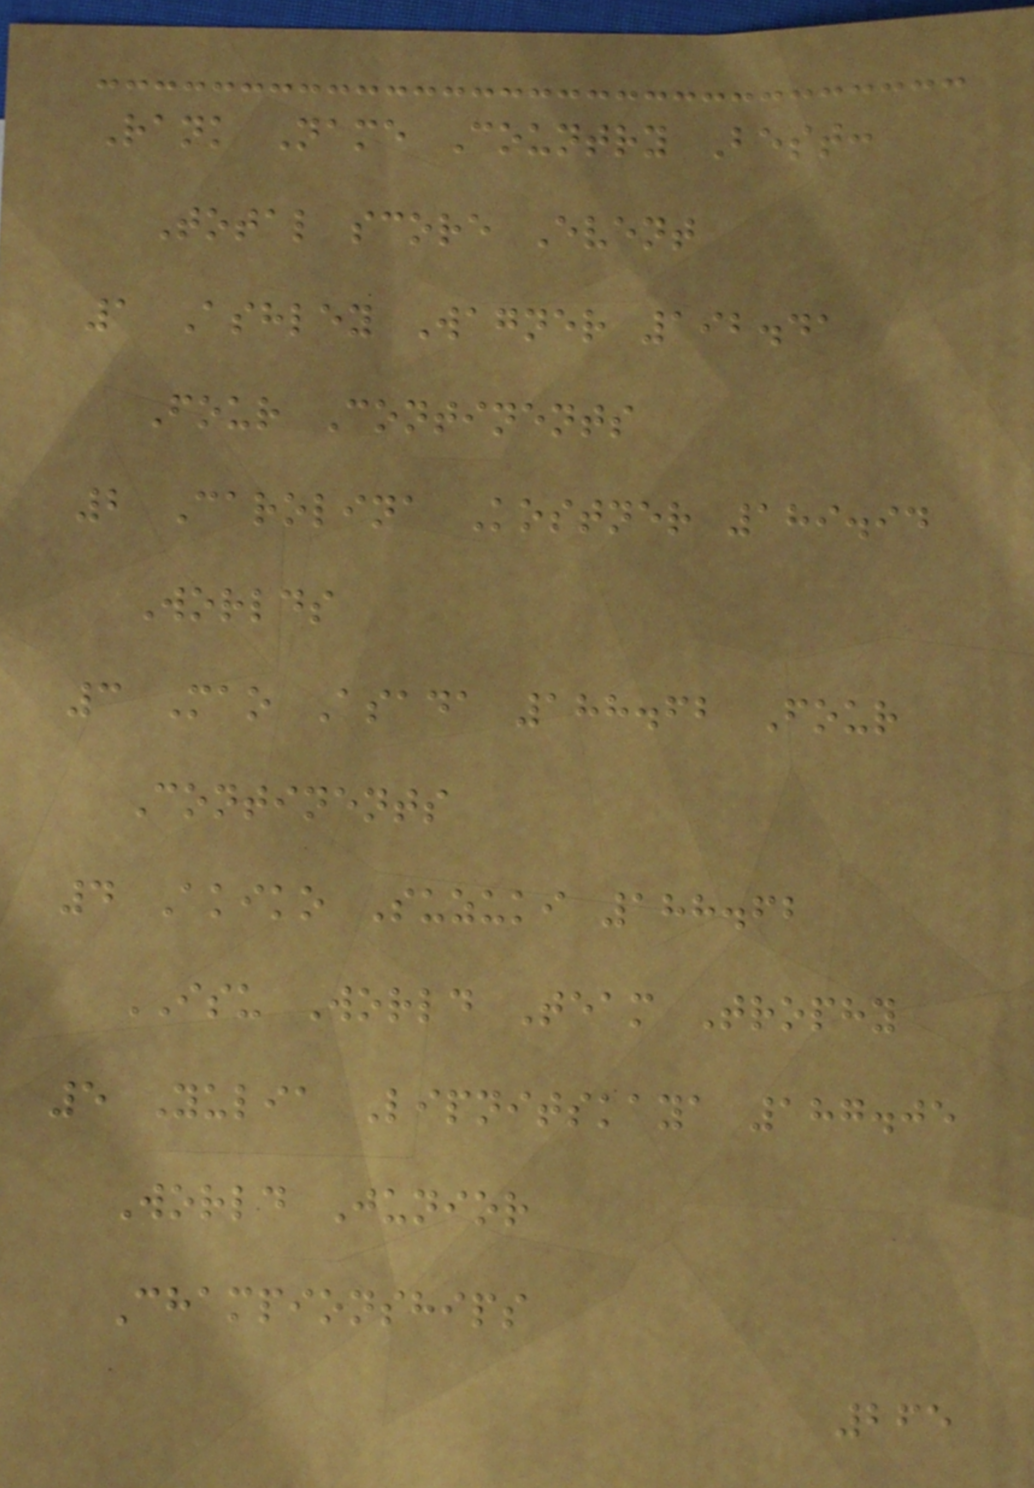Rank Name Country Best:
Total score Event
1 Ashley Wagner 192.41
Four Continents
2 Carolina Kostner 189.94
Worlds
3 Mao Asada 188.62 Four
Continents
4 Akiko Suzuki 188.62
ISU World Team Trophy
5 Yulia Lipnitskaya 187.05
World Junior
Championships
265
